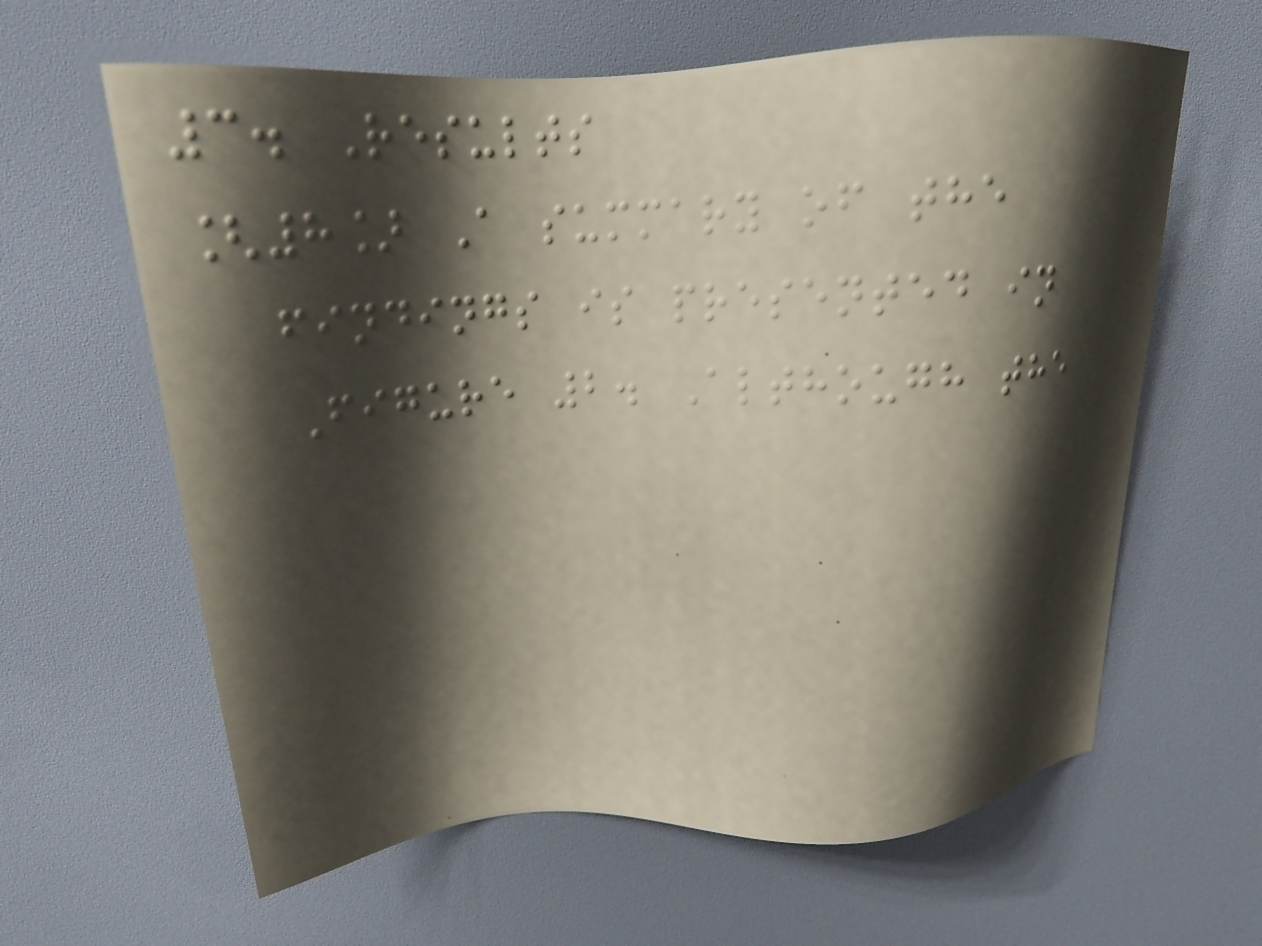3. Results
[8] A summary of the
findings is presented in
Figure 2. Although the
